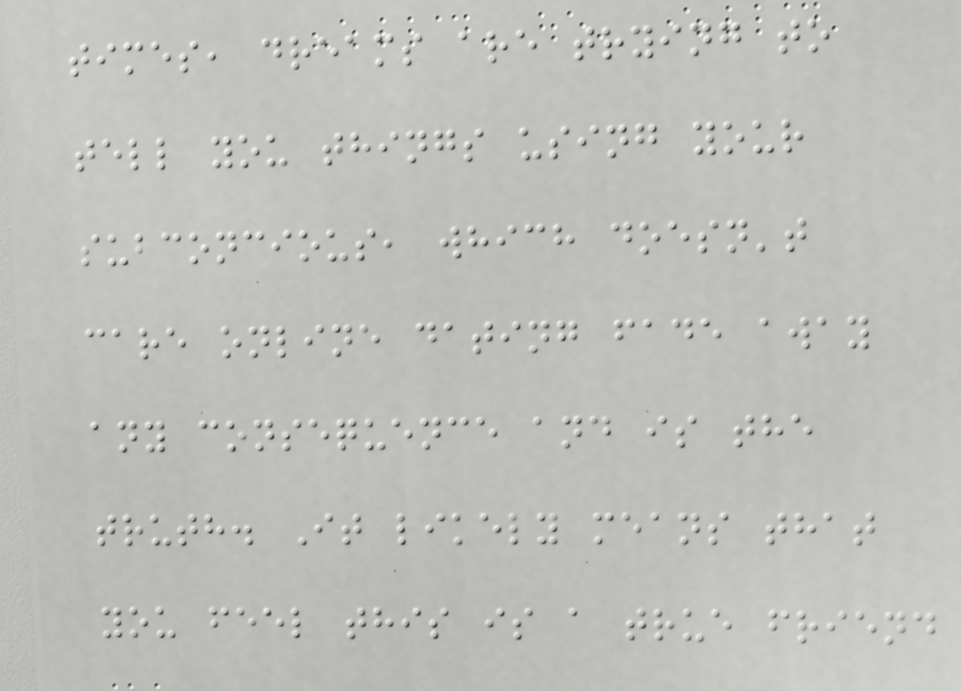times, dreams are trying to
tell you things using your
subconcious, which doesn't
care online dating fade away
any consequence and is the
truth. It likely means that
you feel this is a true friend
